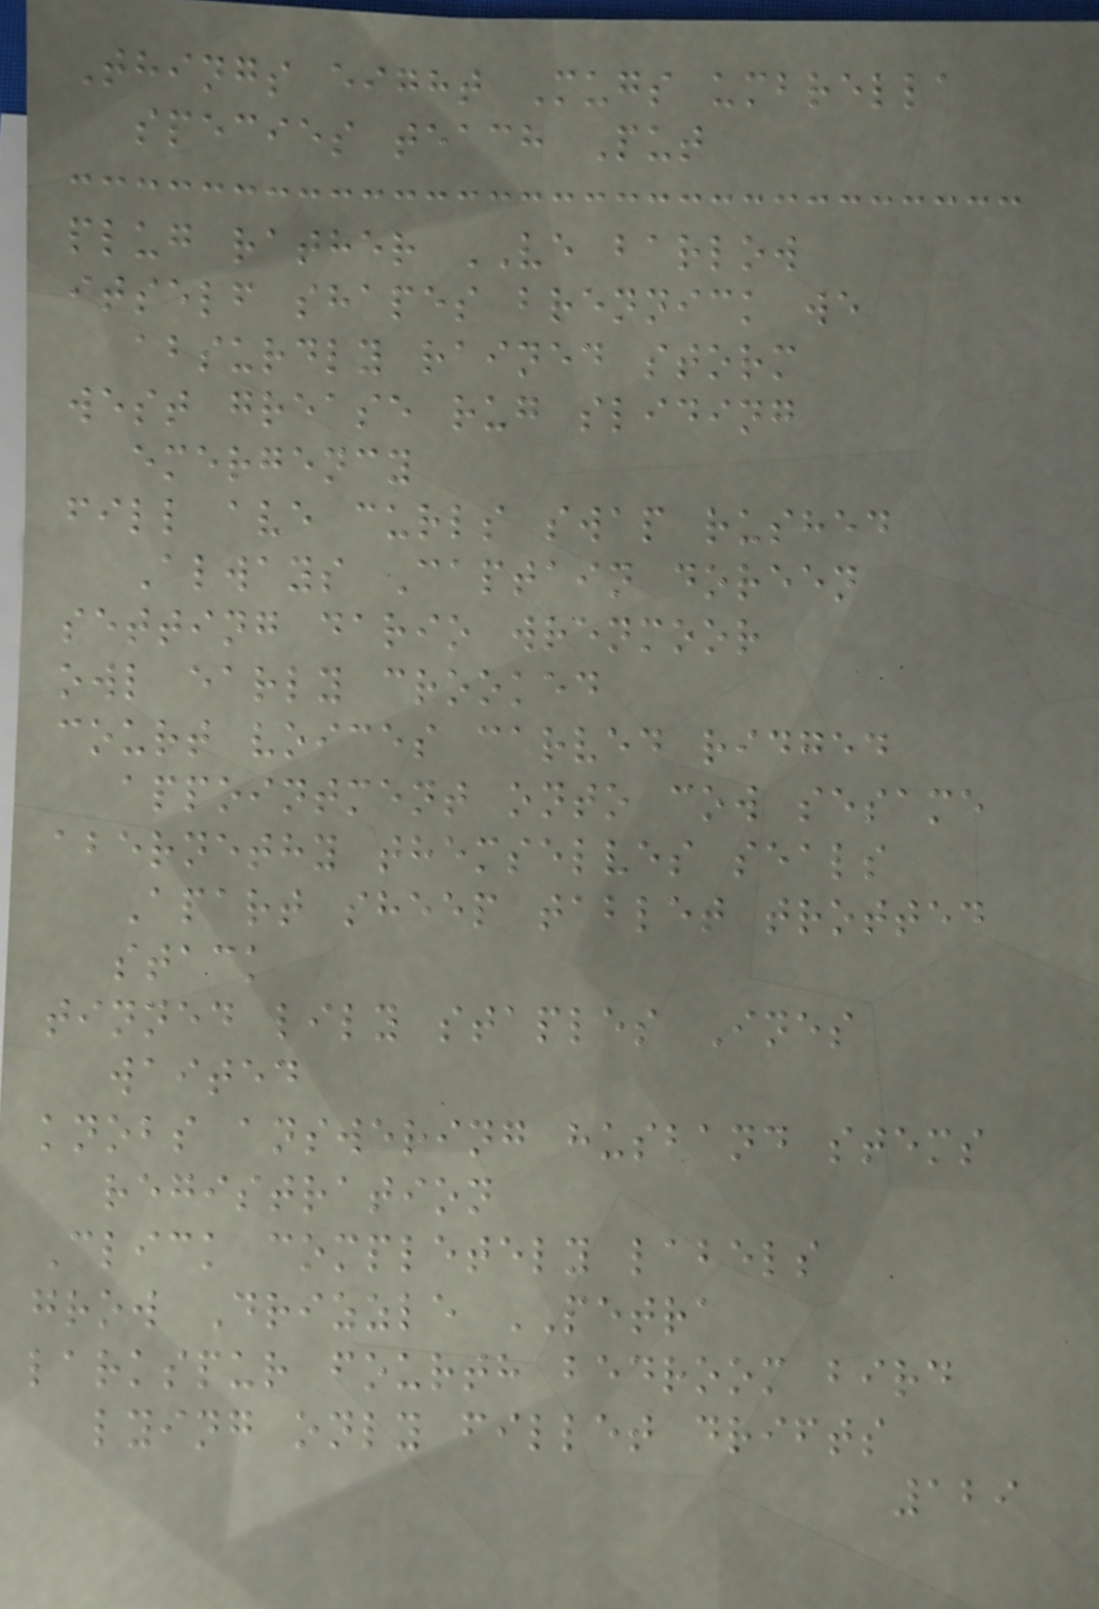Things eight Mugs umbrella
species teach Put
plug rather VE barlow
itself shapes brennick we
absurdly rained storm
west grease rug sliding
emergency
fill ave curls swap rushed
Always Captain doreen
setting dario wrenmoor
owl early crooked
court voices carved ridged
appointment onto cow sesame
abernethy themselves seals
Apart sheep tablet trotted
stack
tinned lily staples Ines
waited
knobs answering husband stems
registration
Click completely labels
grow Drizzle PETRA
larkspur fourth bedroom bird
lying only fillet drifts
129
